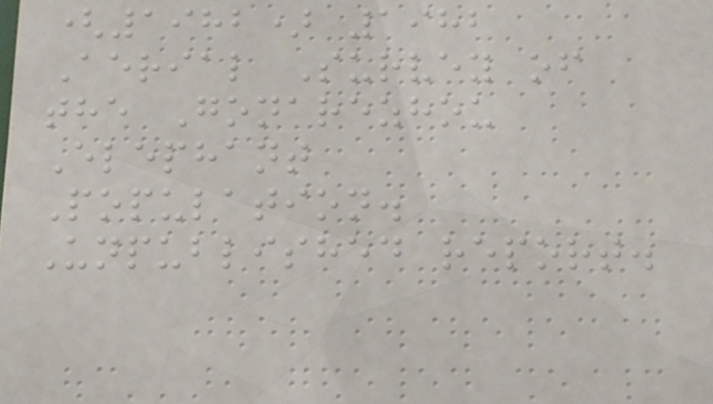(1982) 1982
Aerial Survey of
the Gonarezhou
Elephant
Population.
Unpublished report.
